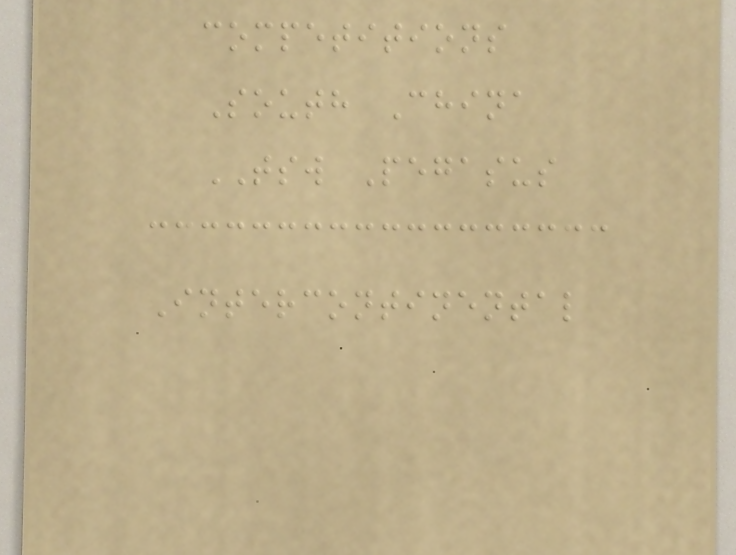competitions
South China
TSW Pegasus
Intercontinental
